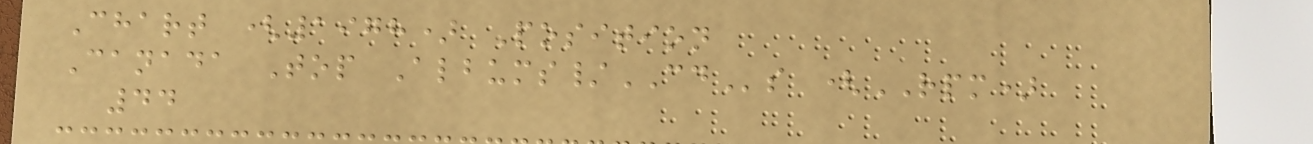Chart (1978) Position
Canada Top Albums/CDs (RPM)
44
